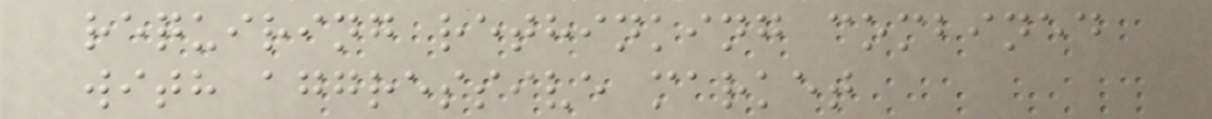requiring rethinking combined
with aggressive market
